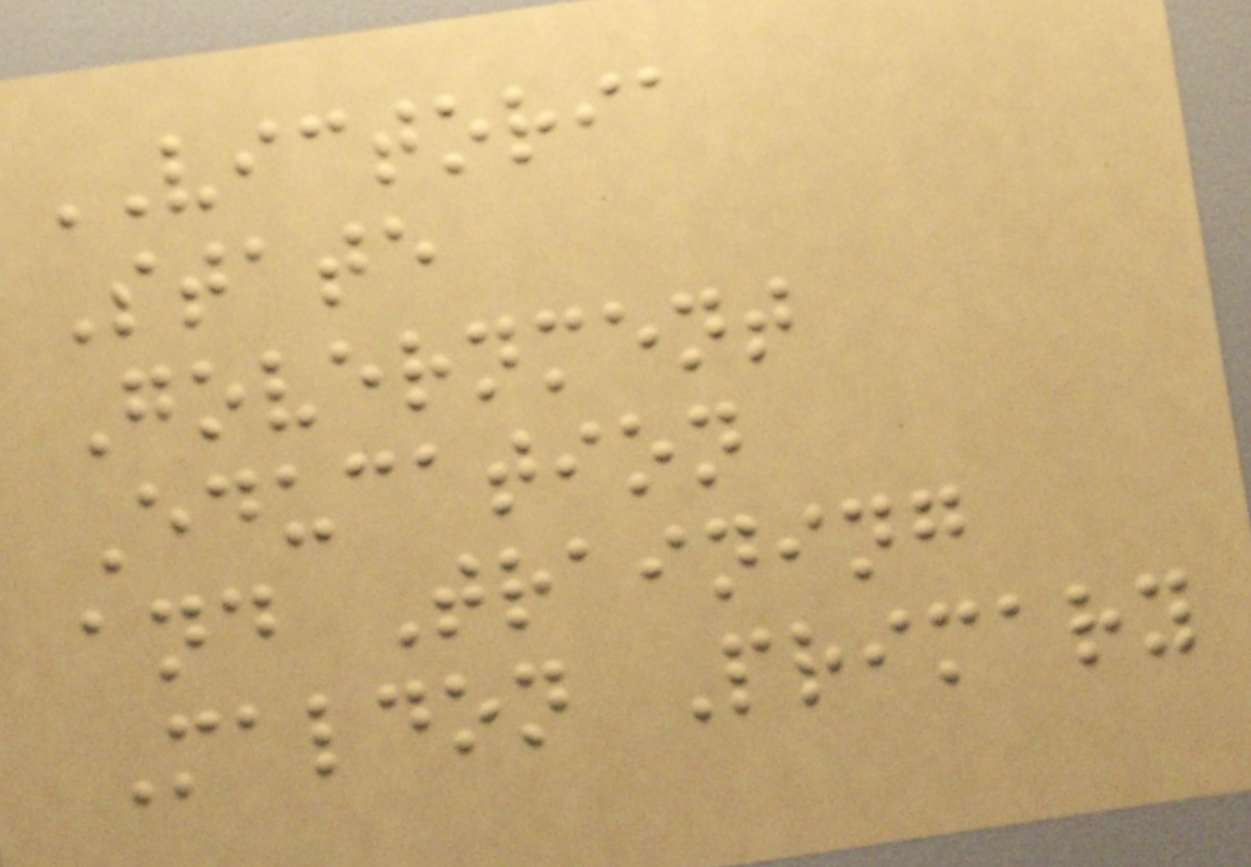VICTORIA
State
Government
Education
and Training
Maldon Primary
